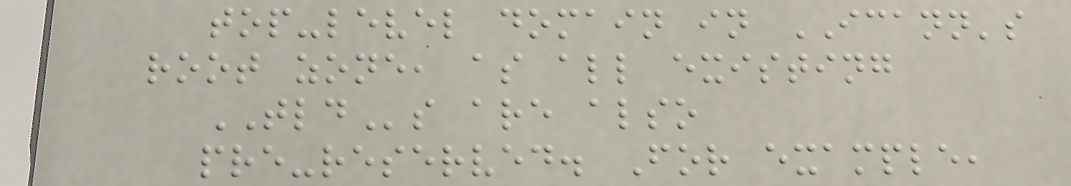top-level domain in ICANN's
root zone, as all existing
TLDs are also
pre-reserved. For example,
